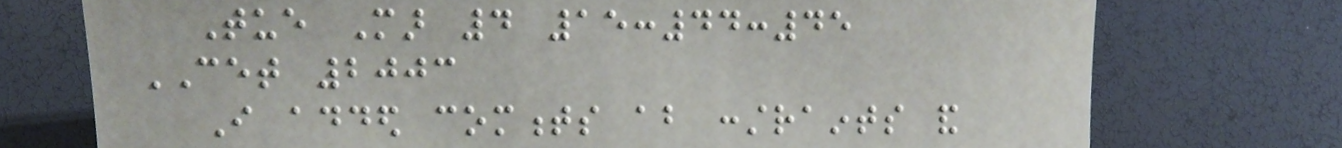Tue Mar 4 15:44:45
CET 2003
I added comments about constraints and
